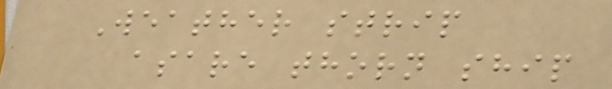Weather strip
asare thorn ship
